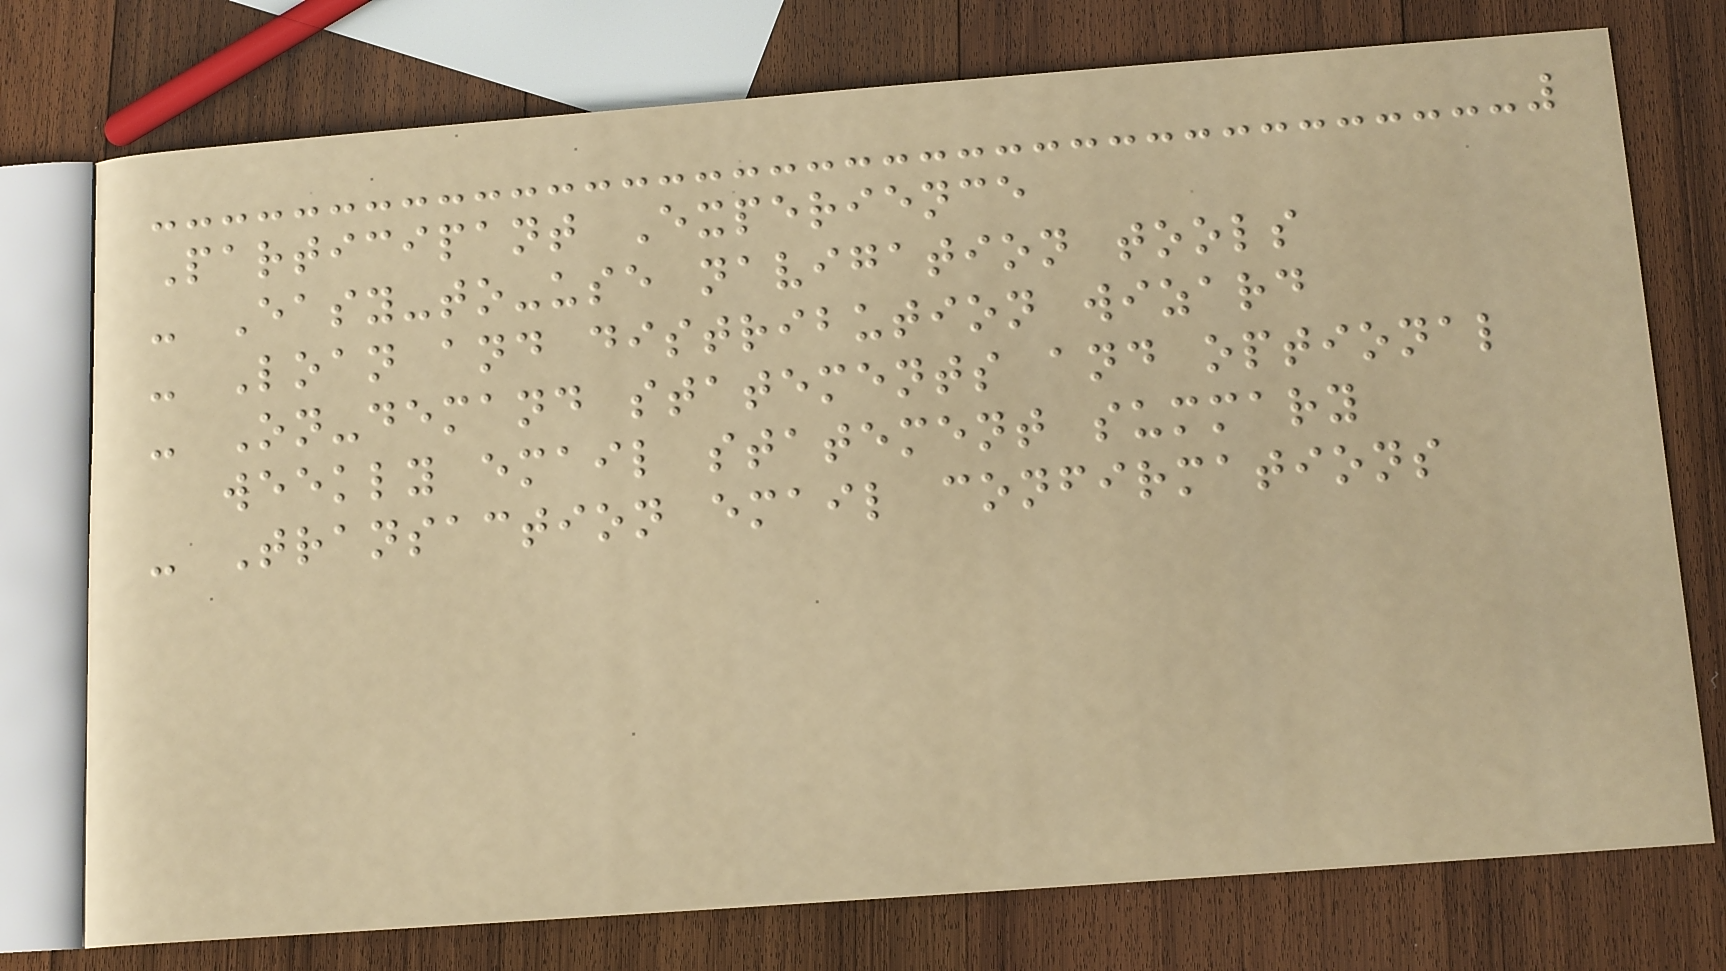Participant Experience
- Easy-to-use navigation tools
- Loan and distribution wizard
- On-demand statements and optional
weekly email statement summary
- Transaction email confirmations
